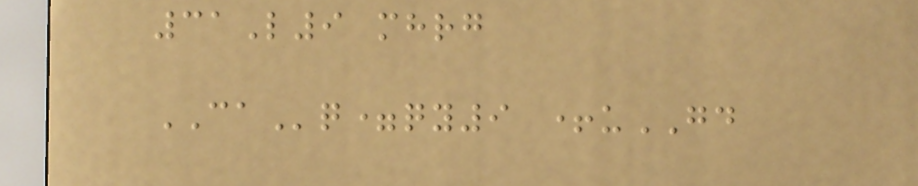31L9 mhrg
CAq=qy9 +uGD
